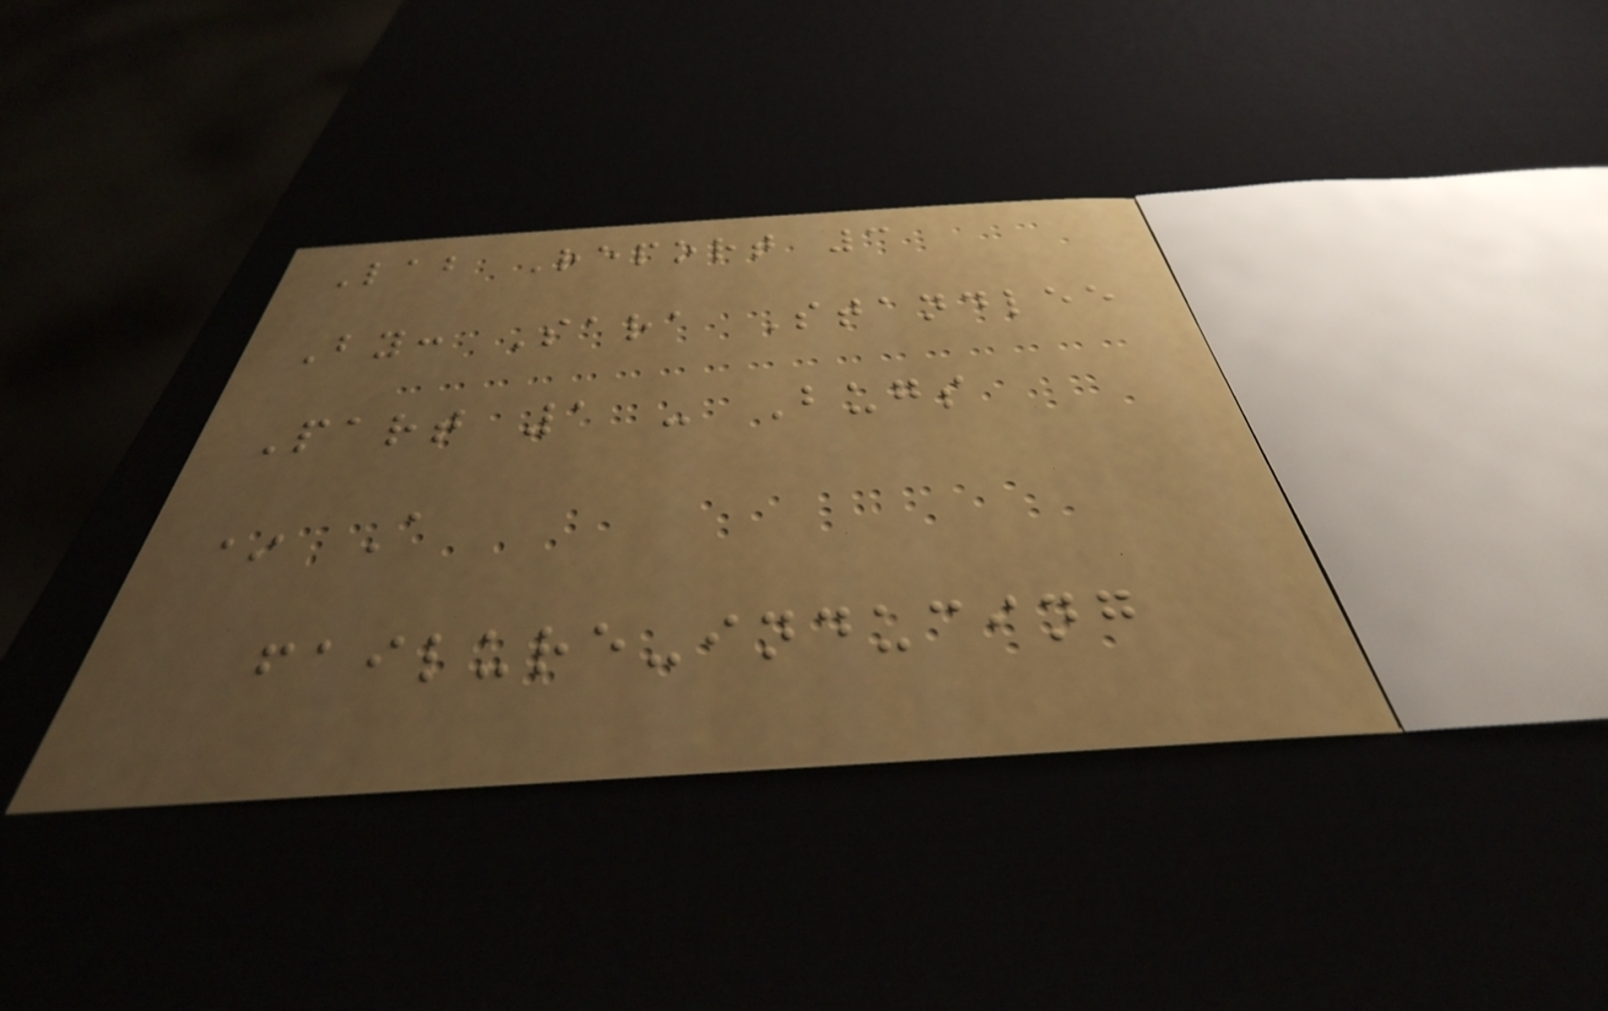Lab Report 3
By: Sara Standlee
Part 1 - Bugs
* A
failure-inducing
